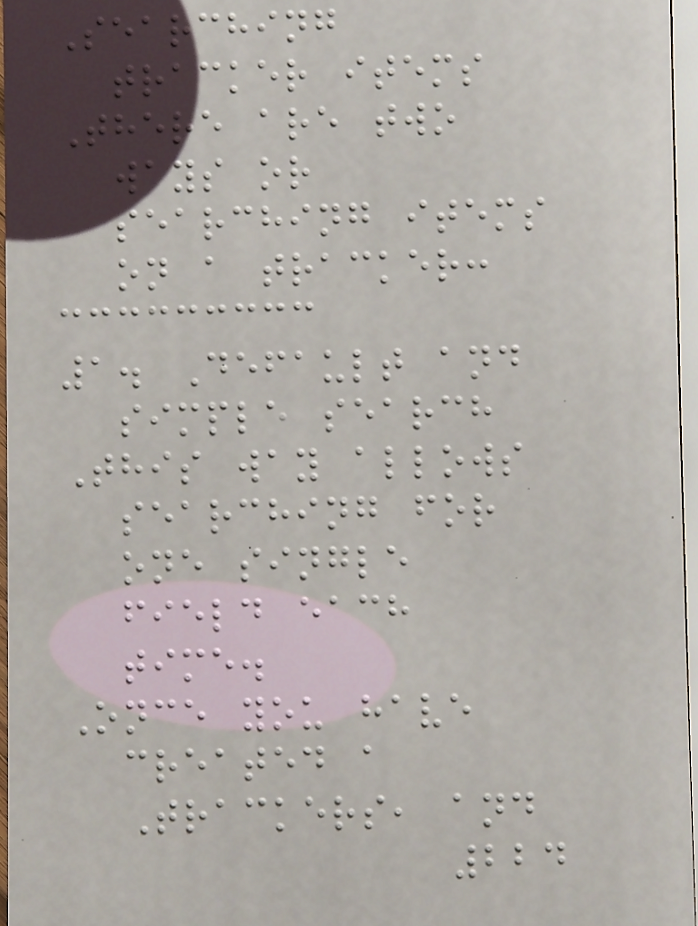Searching
tracker items
There are two
ways or
searching items
on a tracker:
1. Default and
simple search
This way allows
searching for
one single
field each
time.
Once you have
created a
Trackers, and
224
